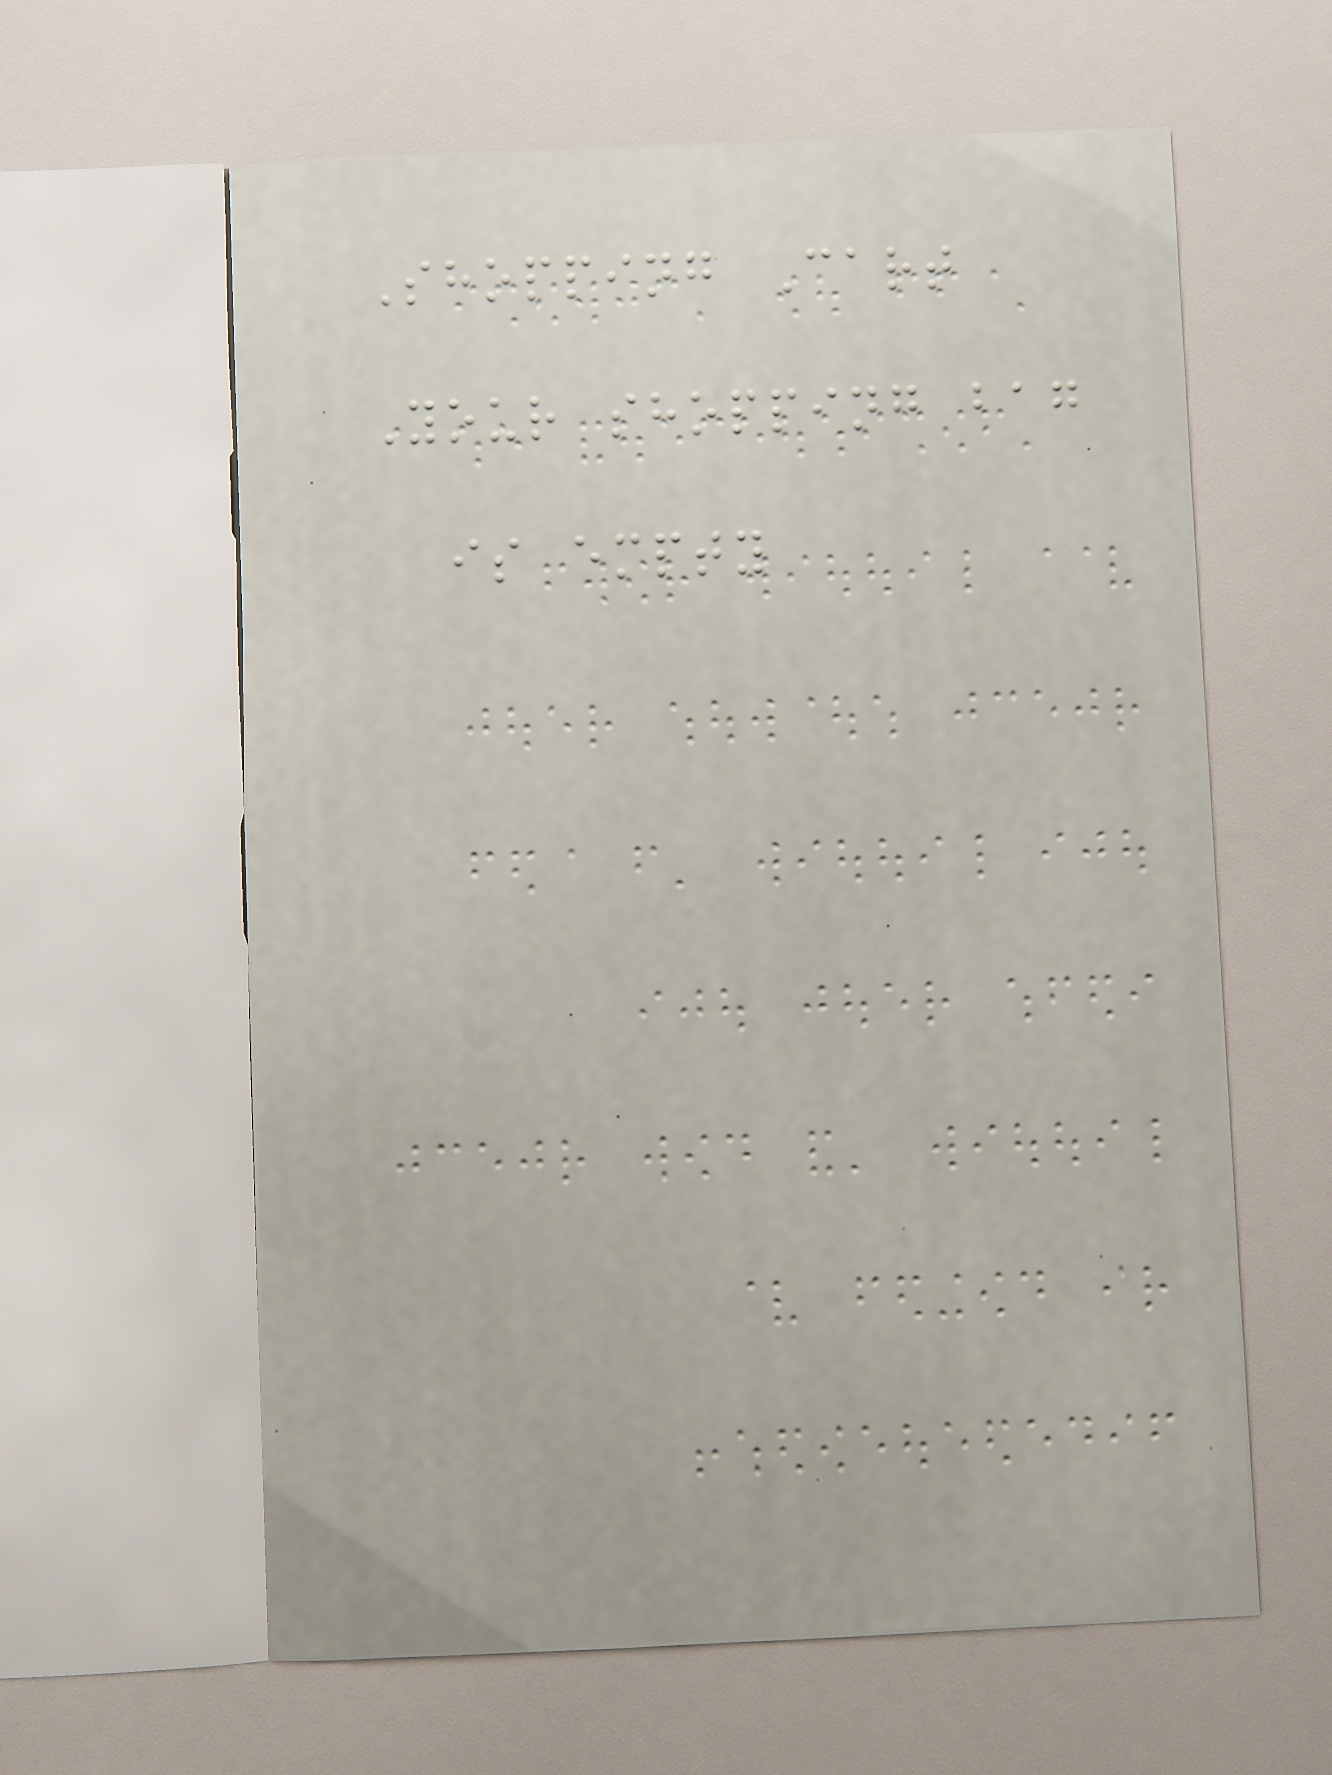Shopping Cart
Your shopping bag
is empty
